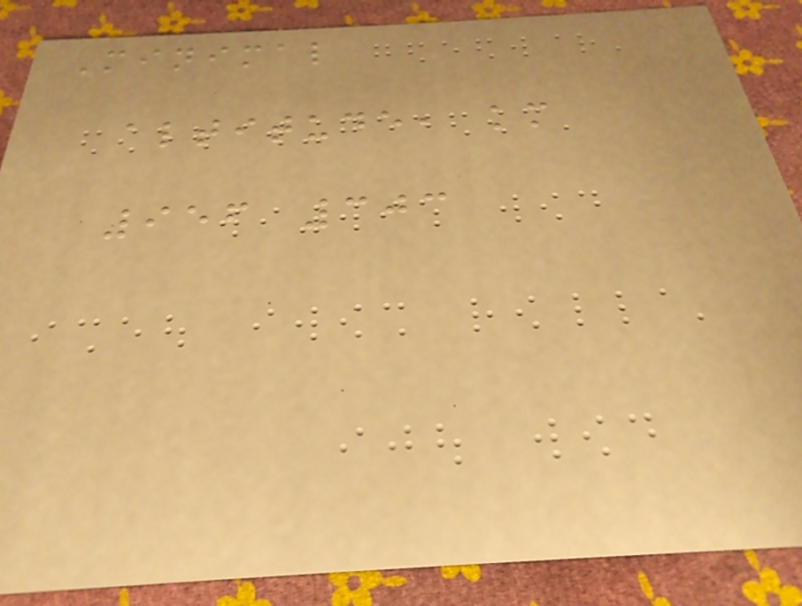Minimal
altitude, km
956 303
